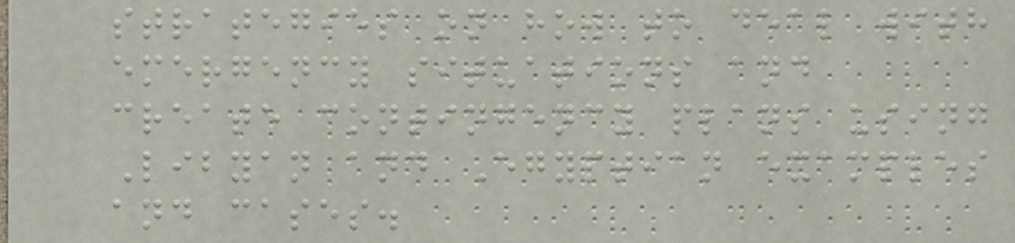strategies on how to deal with
emergency situations and
create contingency plans using
Libyan and Egyptian examples
and cases.
